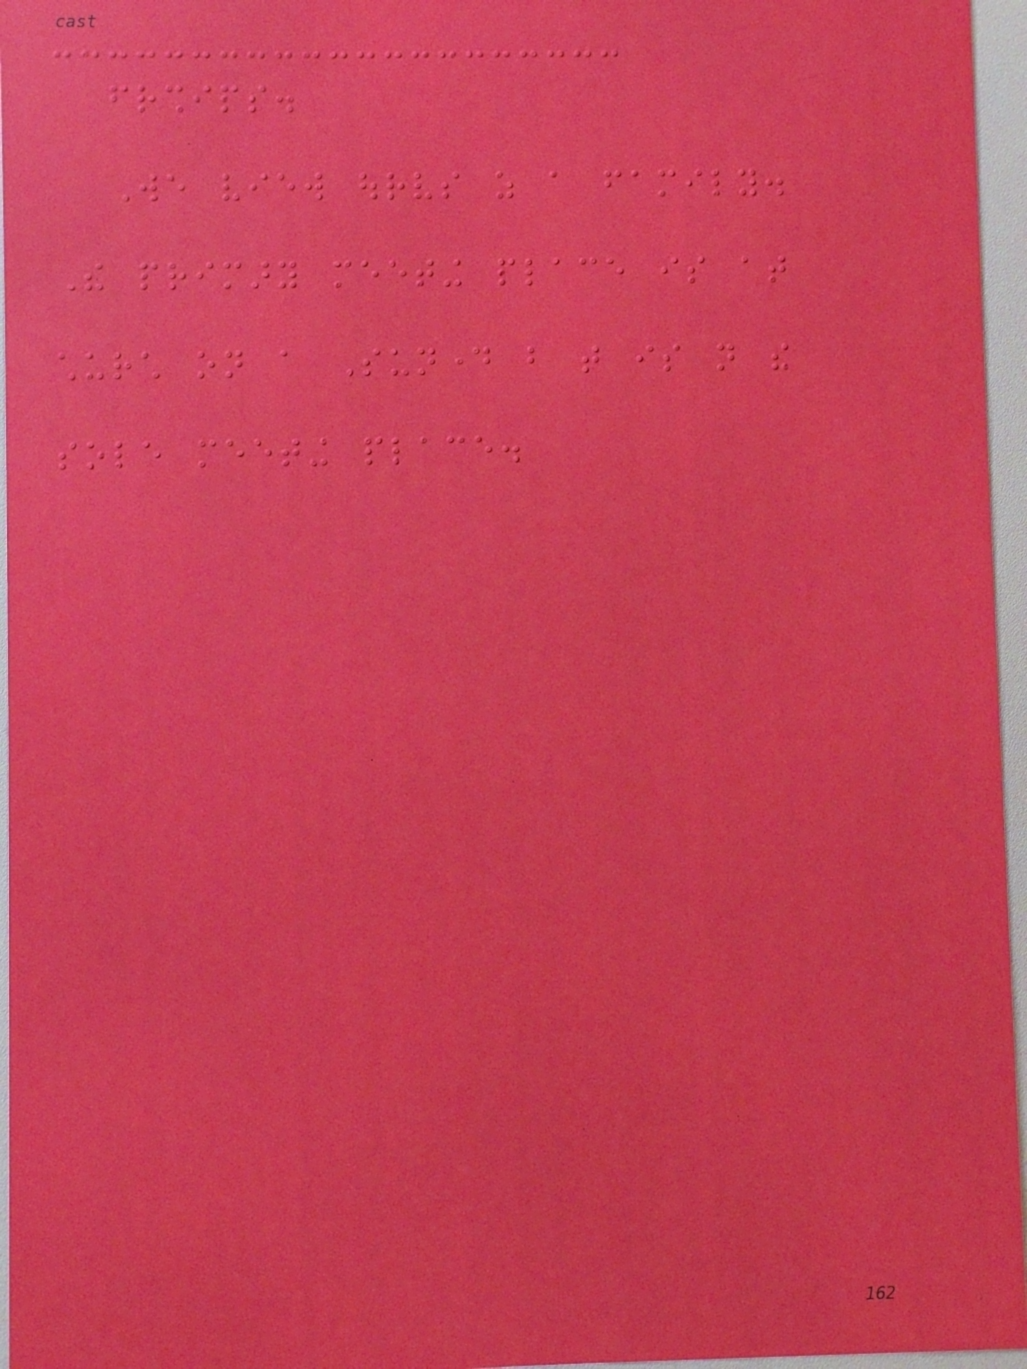friendships.
We view ourselves as a family.
The primary meeting place is at
church on a Sunday but that is not the
sole meeting place.
